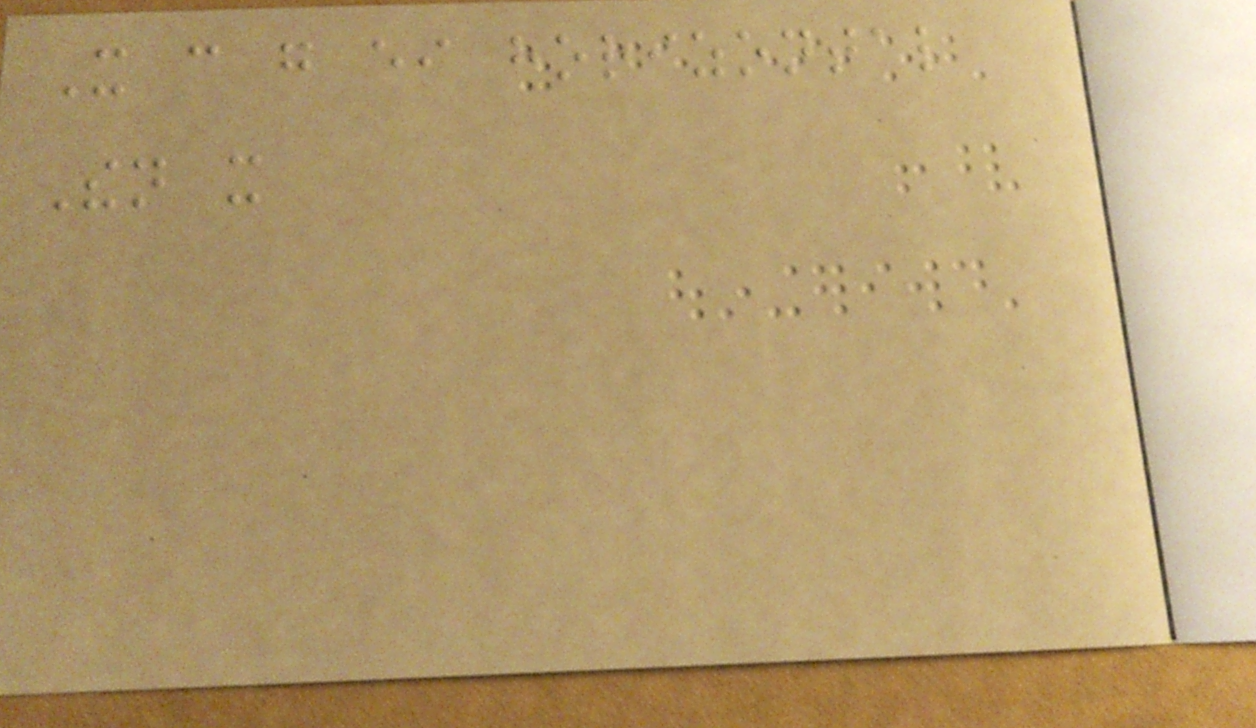It can go either horizontal
Then it
